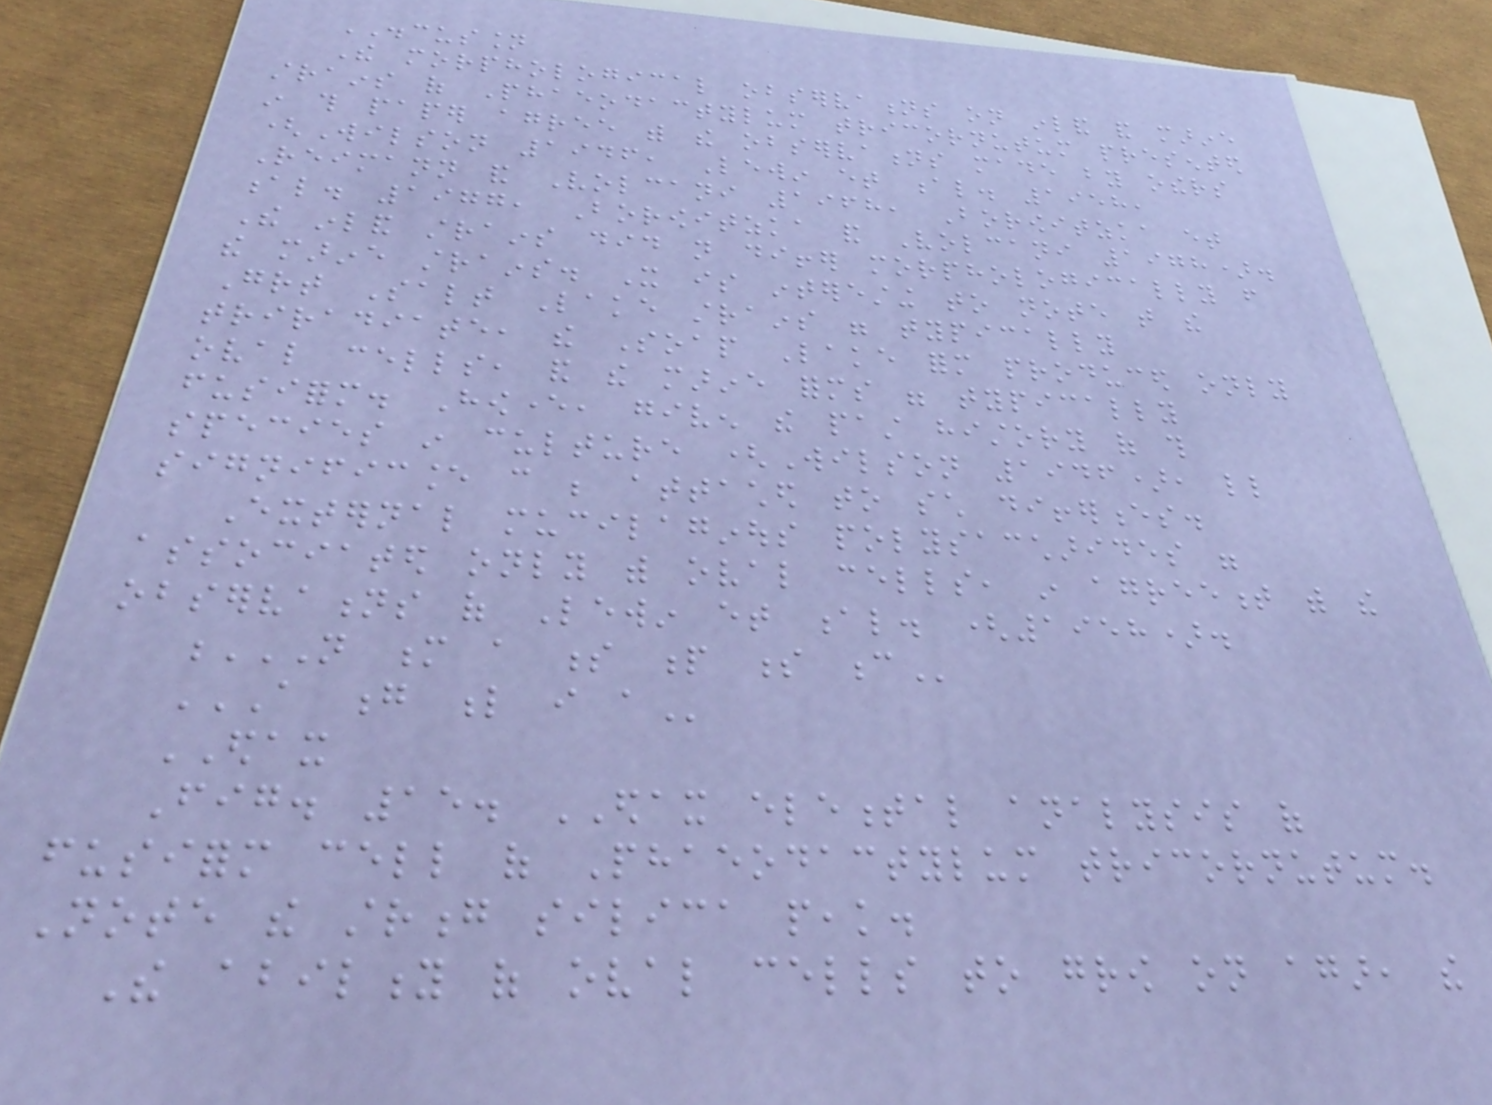DISCUSSION
The morphological observations on inland and marine
strains of Phaeodactylum tricornutum presented
in this paper agree with the observations made by others
(Wilson 1946, Lewin et al. 1958,
Reimann and Volcani 1968, Borowitzka et
al. 1977, Borowitzka and Volcani 1978).
The inland strains did not differ morphologically from
the marine strains. It is interesting to note that the
Great Salt Lake strains were typically
triradiate, the Soap Lake form produced only
oval cells, and the marine forms were typically
fusiform. However, given the past history of this
species in culture (Wilson 1946), little
significance can be attached to such differences.
External mucilaginous polysaccharides were
associated only with oval cells, in agreement with the
observations of Lewin et al. (1958).
N M A S P S C
A G L I A
EDAX
Fig. 15. EDAX elemental analysis of
fusiform cell of Phaeodactylum tricornutum.
Note the strong silica peak.
The ability of oval cells to grow on agar, the
